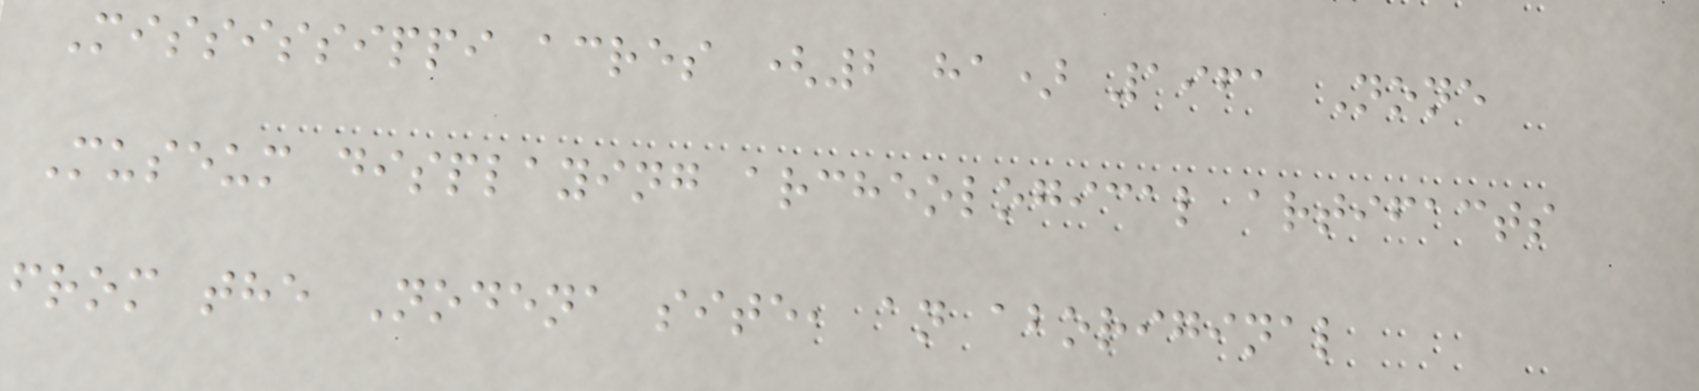Mississippi acres (2 ha) 1961 None
Museum displaying archeological artifacts
from the Nodena site, an aboriginal
